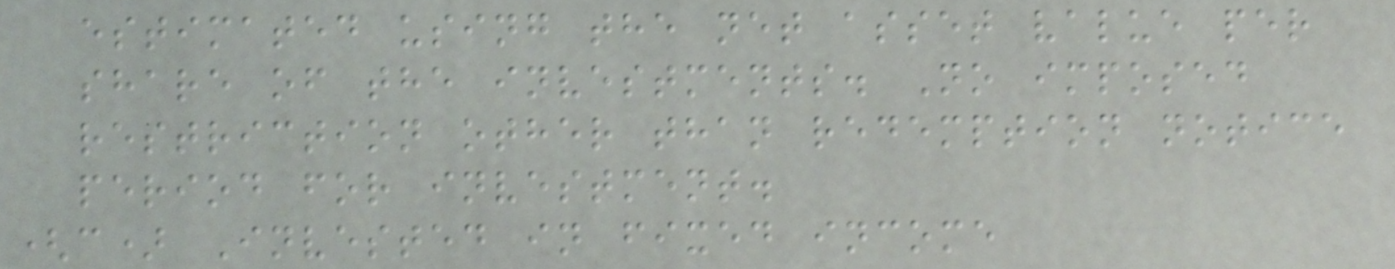estimated using the net asset value per
share of the investments. No imposed
restriction other than redemption notice
period for investment.
(c) Invested in fixed income
